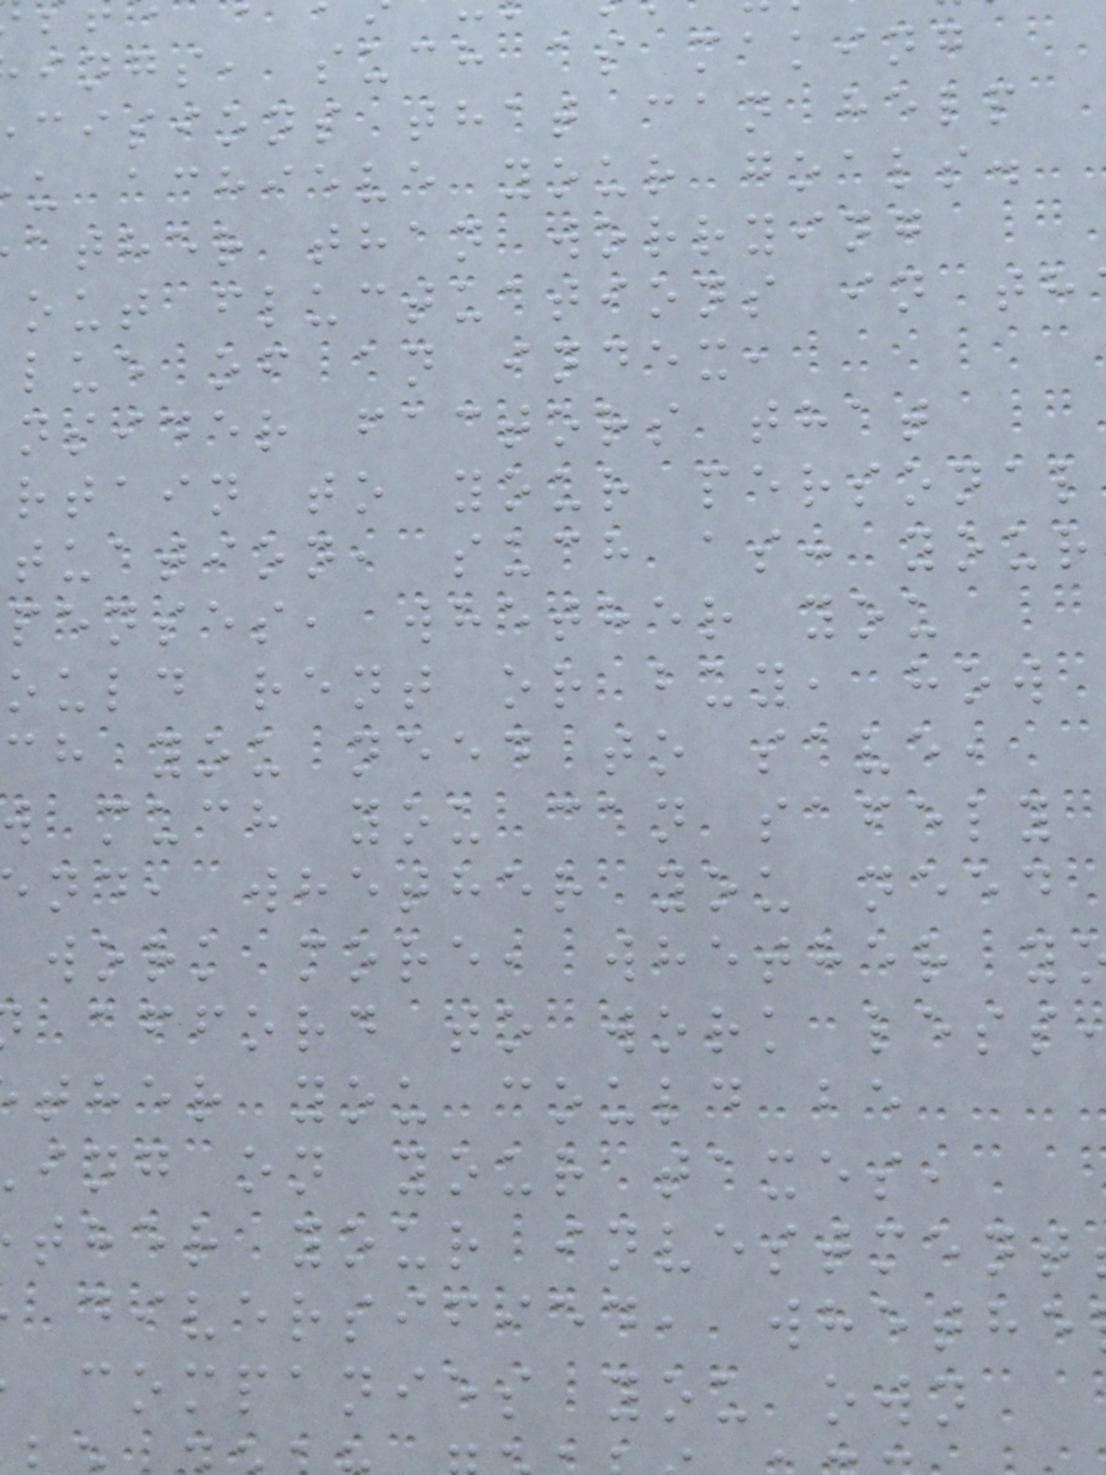ings, such as making
cisions that can help
u achieve your goals.
ather than worrying
out fluctuations in th
lue of an index,
nsider factors that
rtain to your personal
tuation, such as: your
penses, whether you
ould rent or buy, how
ch you need to save,
w much you can safely
nd, whether you need
work more, whether y
afford to work less
ther you could be
ing on your taxes,
ther your investment
diversified, whethe
companies you own
